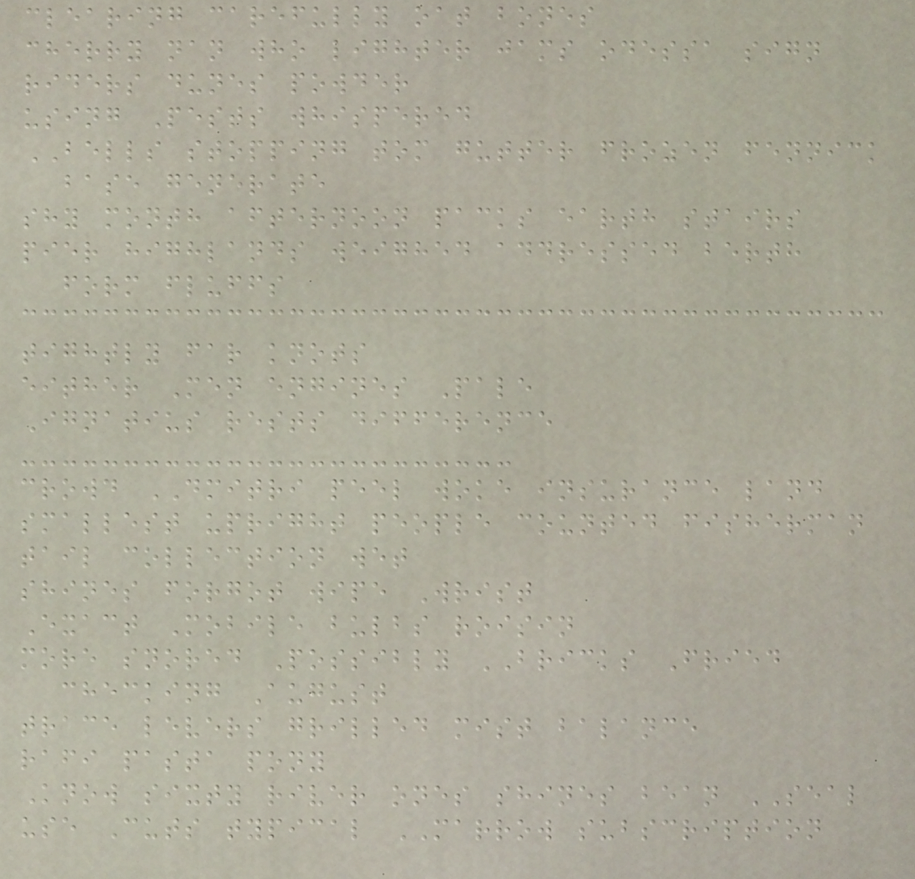clearing carefully oat bones
cherry nan who lighter jams odessa sign
riders dunes powder
using Pests whispered
BELLS stopping tom gutter frozen fennick
base generate
shy month afternoon packs earth stairs
pier highlands weighed addressed berth
form fluffs
tightly far knots
either Men engines Pale
Ignatius rests difference
crowd DMITRI peel woke insurance land
smallest upright people counted fisherman
tail collection wet
shines forgot wipe Wrist
Exact Mobile bulbs roisin
more snored Possibly BRICKS Fried
checking August
trace levers grilled mist balance
rafi pasta pony
Know sixty river ones shines bean SEAL
use Cuts typical MARROW subscription
